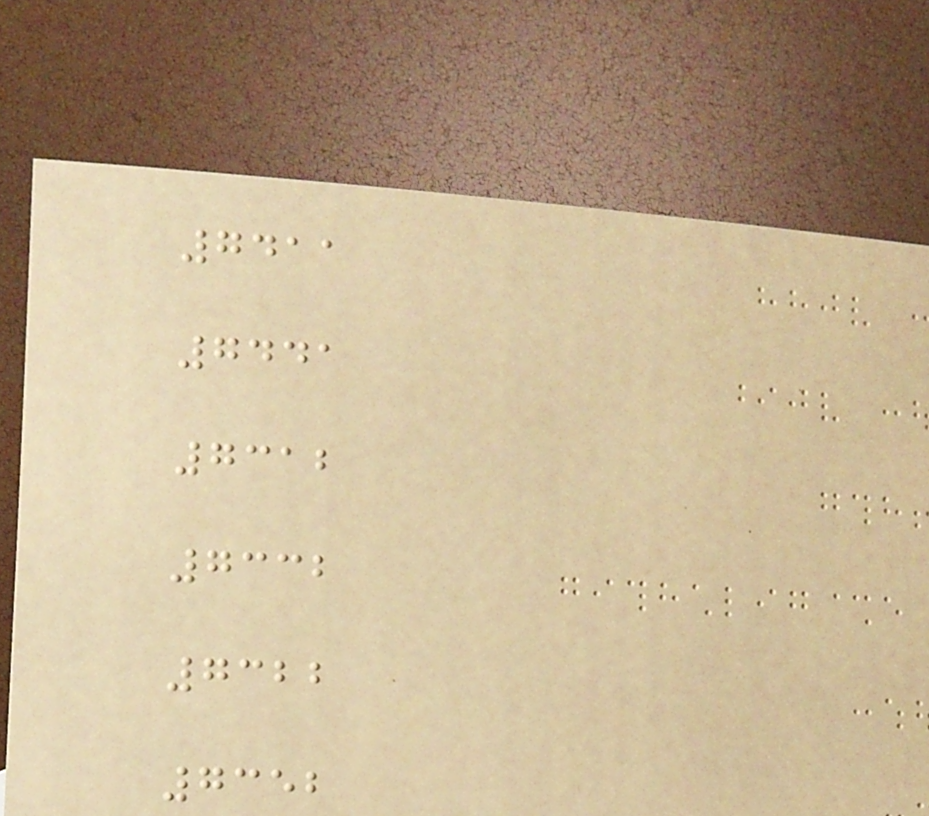7411
7441
7312
7332
7322
7352
